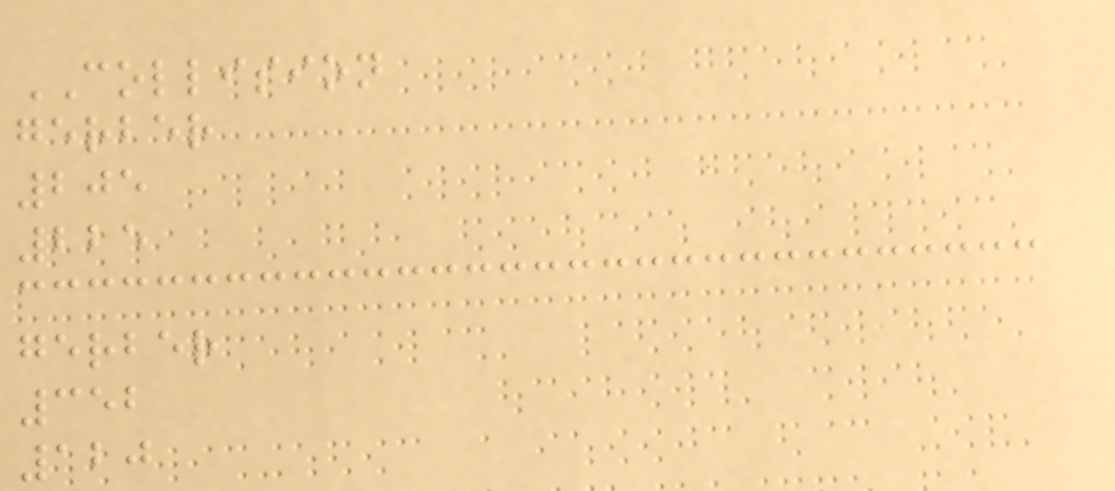COLLISION
gerber
205
225
gerber
352
120
